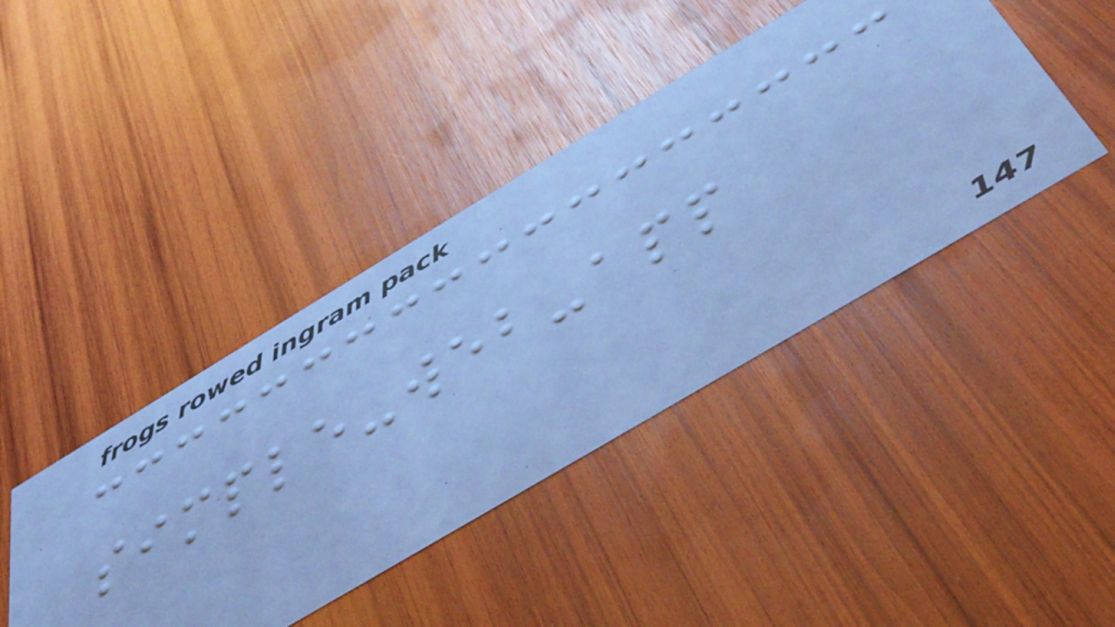simple-web-app
